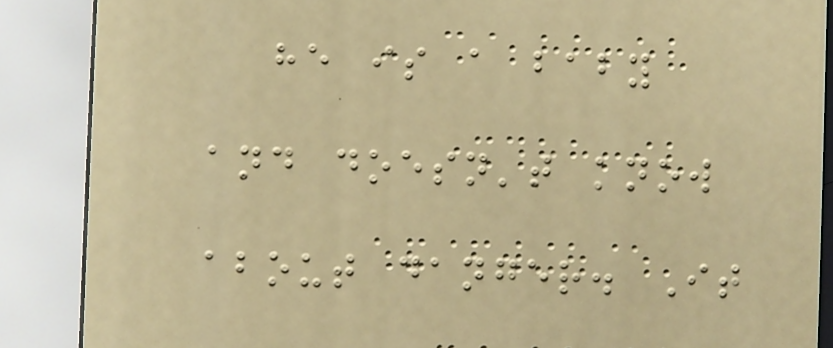he is a baby
and doesn't know
about danger. It
